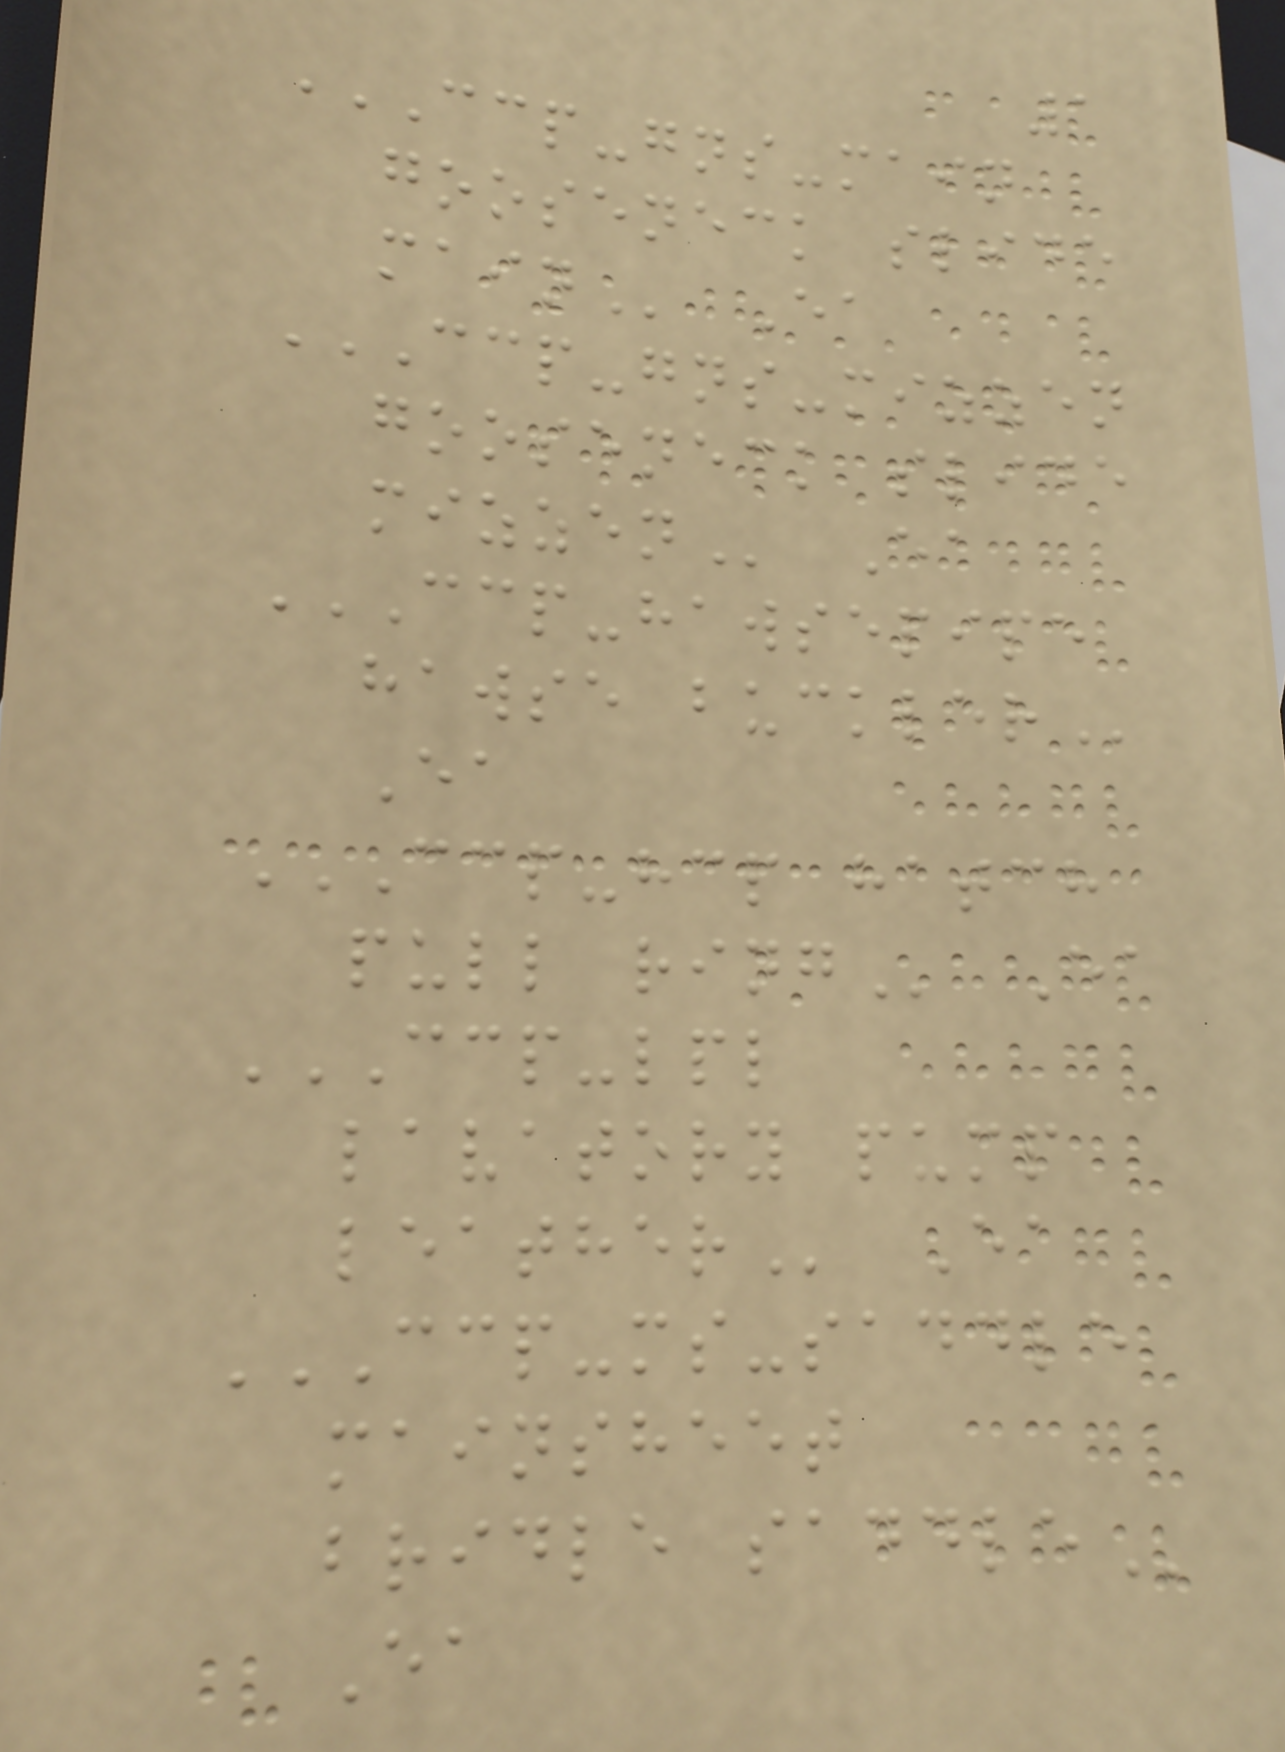1
CCP-GNS-MAIN
GOOSENECK SLIDE
MAIN Ea
CCP-GNS-MIZZEN
GOOSENECK SLIDE
MIZZEN Ea
CCP-HAWSEPIPE
HAWSE BUCKLER
Ea
CCP-HCP HATCH
PULL RING Ea
CCP-LPL
LAVATORY PUMP
LEATHER Ea
CCP-MS-SADDLE
MAINSHEET
BRIDLE SADDLE
Ea
